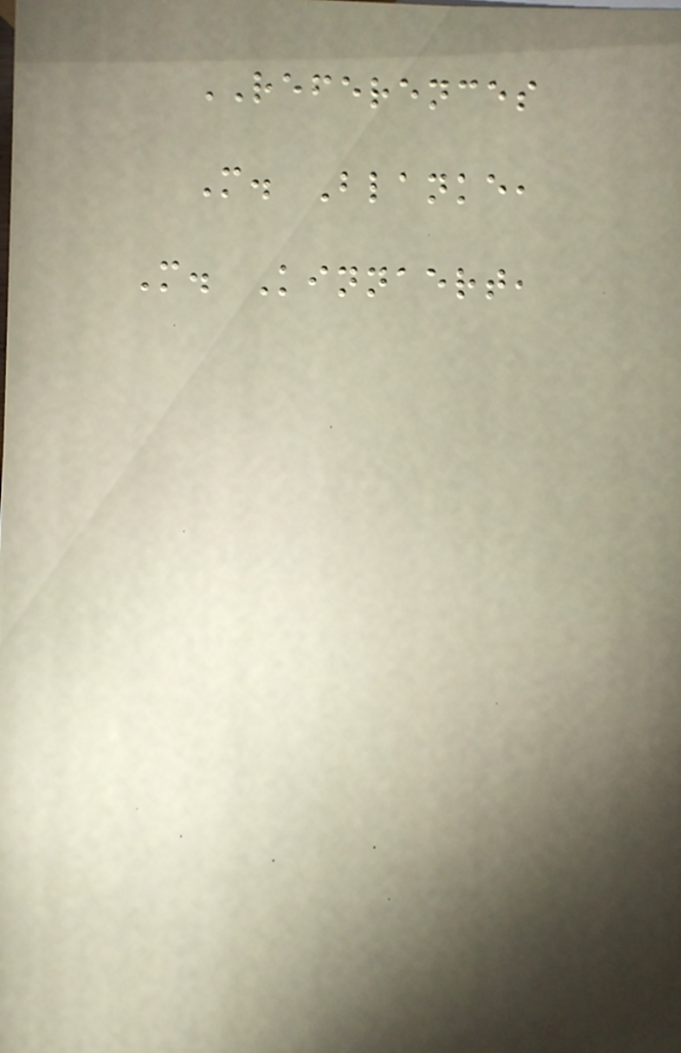REFERENCES
M. Blanke,
M. Kinnaert,
